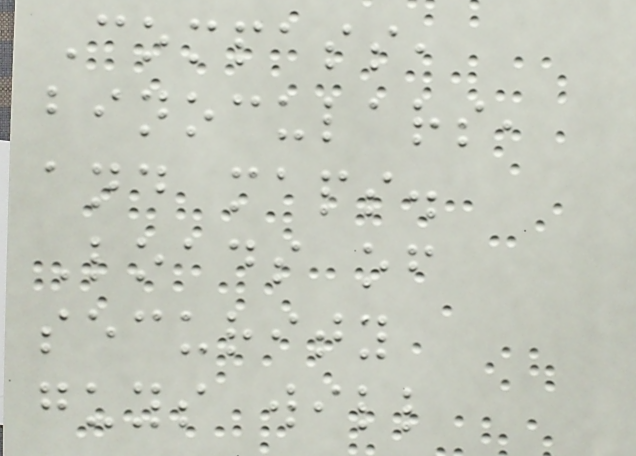Compass,
binoculars,
and maps.
Loads of
security
guys will
